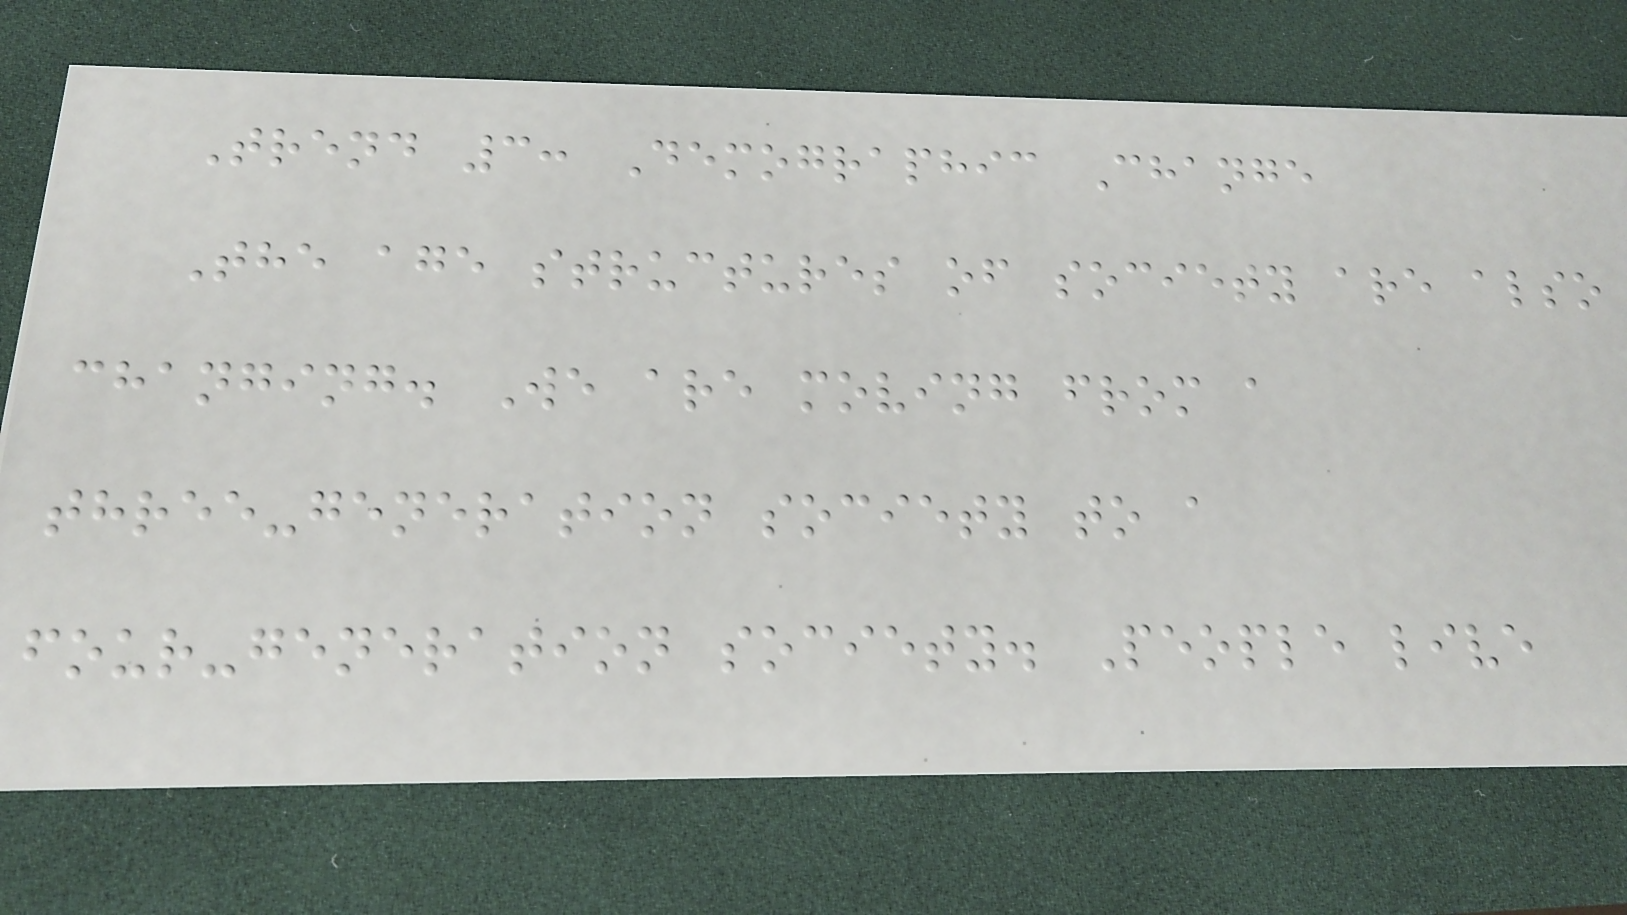Trend 3: Demographic Change
The age structures of society are also
changing. We are moving from a
three-generation society to a
four-generation society. People live
